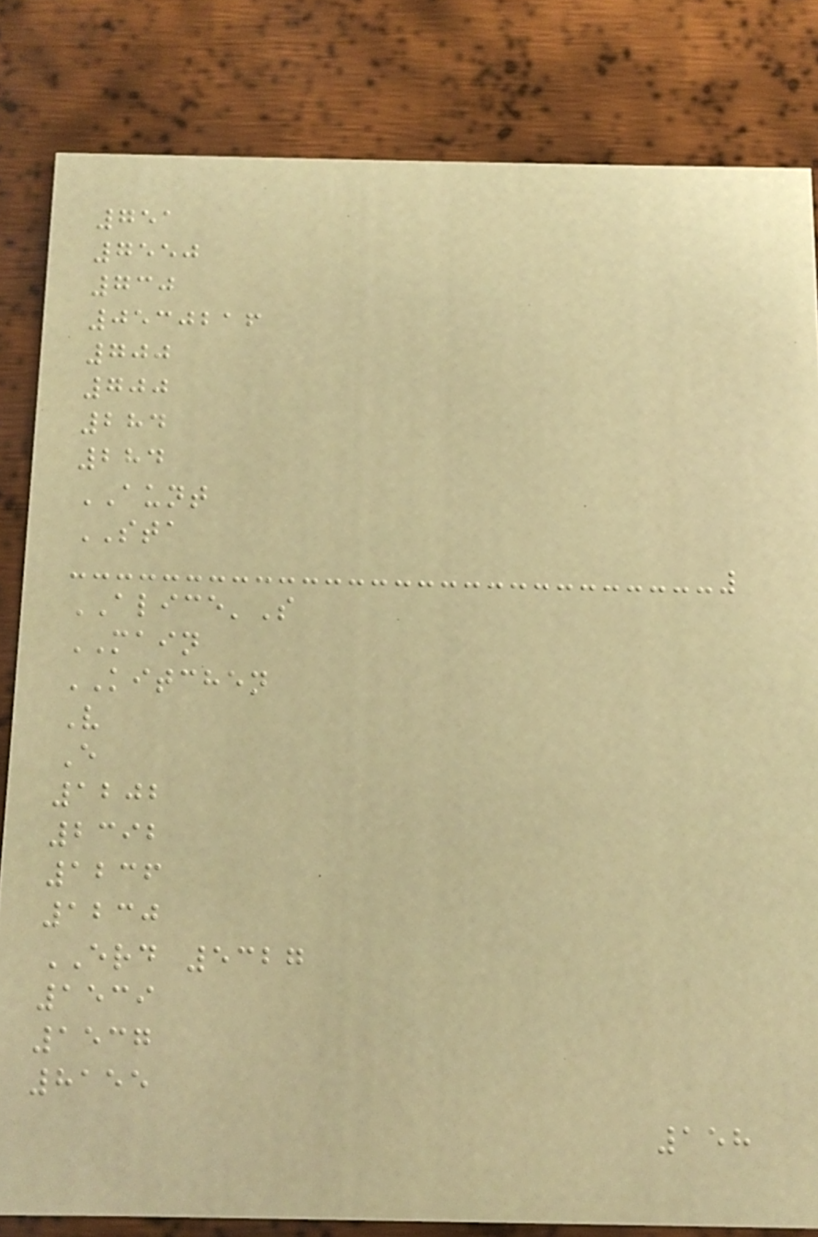751
7550
730
0530216
700
700
284
284
AUNT
STA
ALICE'S
MAIN
KITCHEN
V
E
1202
2392
1236
1230
ERD 5327
1539
1537
8155
158
